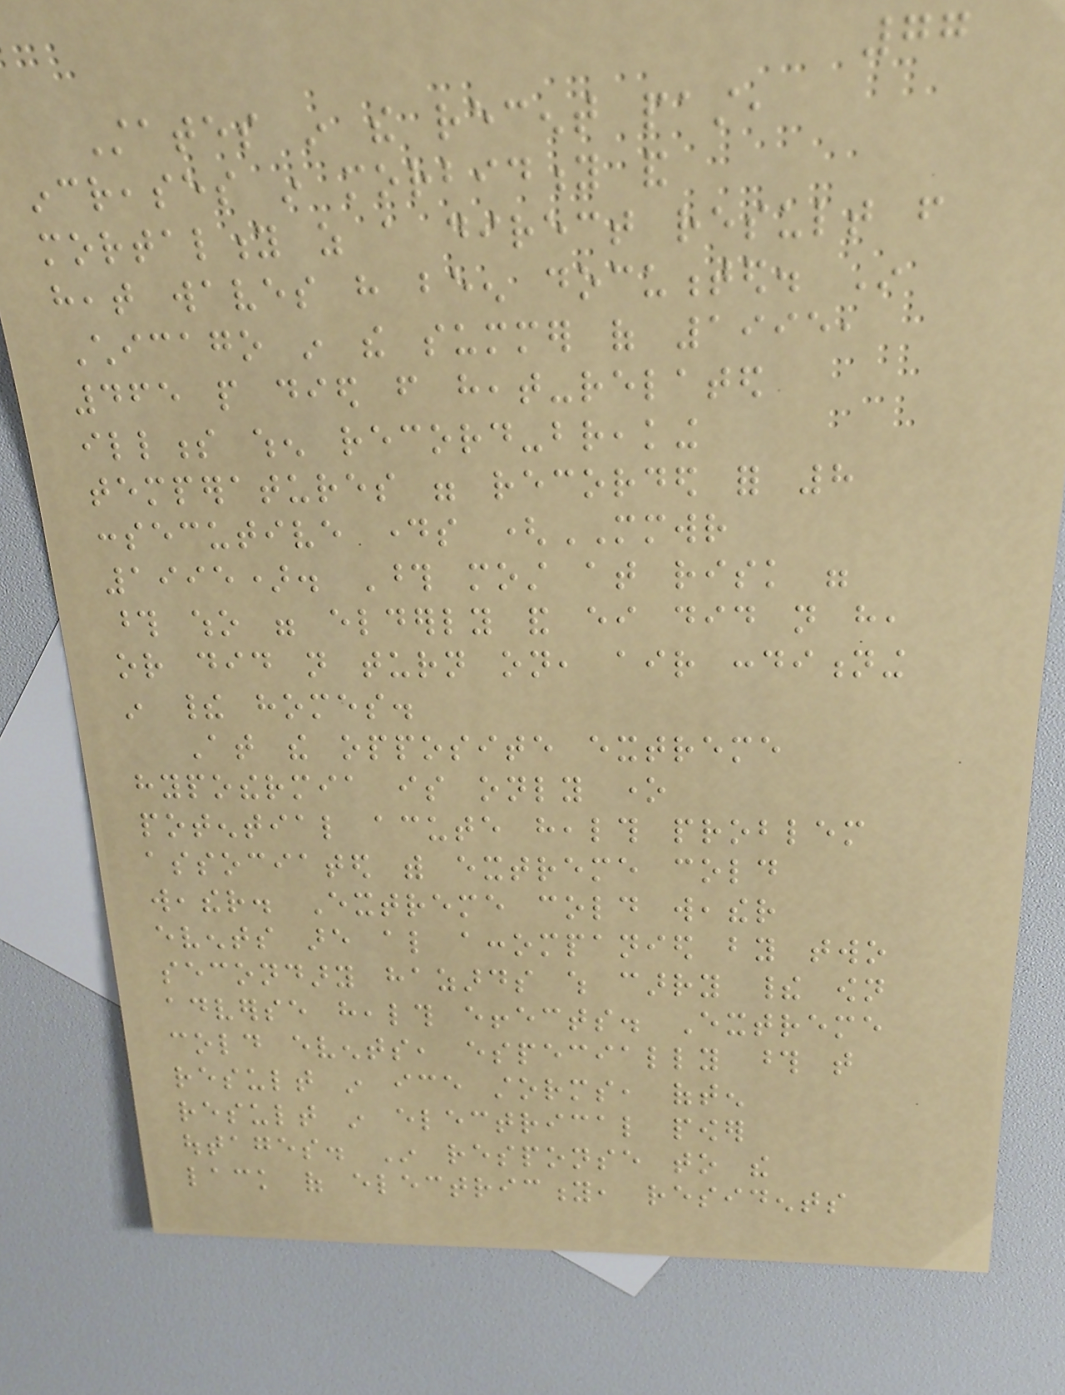77
States in the recent past,
increases in morbidity and
mortality as a direct result from
heat waves have been documented. In
Chicago in the summer of 1995,
465 people died from heat-related
illness when record-breaking
temperatures were recorded for 8
consecutive days (MMWR
1995). Those most at risk were
those who were elderly and either did not have,
or did not turn on, air conditioning
in their homes.
At the opposite extreme
hypothermia is only one
potential acute health problem
associated with extreme cold
weather. Extreme cold weather
events are also accompanied by two
secondary hazards which carry their own
adverse health effects. Extreme
cold events, especially those that
result in ice storms, often
result in electrical power
outages. In response to the
lack of electricity, residents
